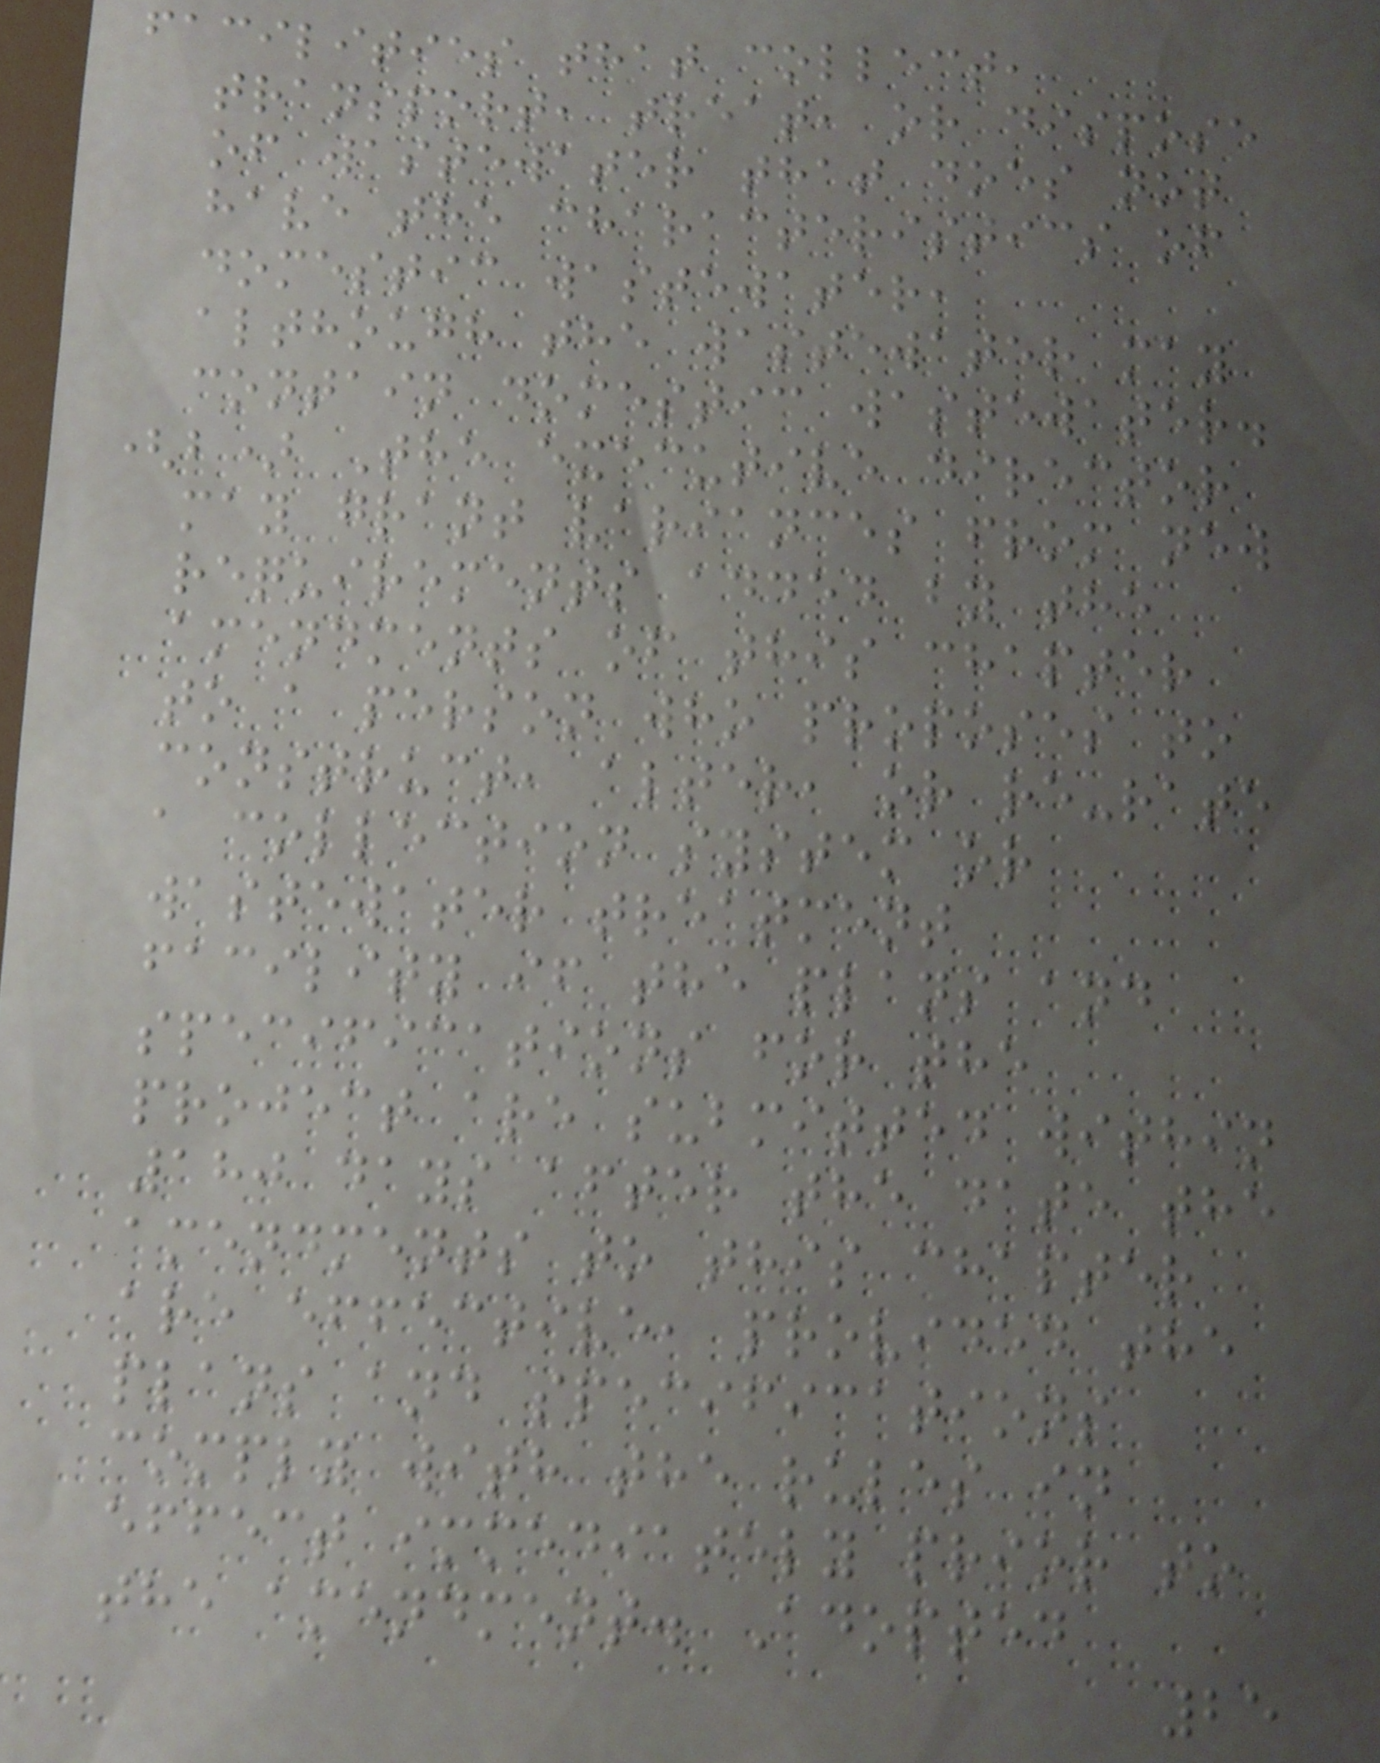facilities that collect,
transport, treat, or dispose
of wastewater that does not
have the characteristics of
domestic wastewater,
although the wastewater may
contain domestic wastewater.
(b) The executive director
may grant variances from new
requirements added by the
amendments of this chapter
to a person who proposes to
construct, alter, or re-rate
a collection system or
wastewater treatment
facility if the plans and
specifications for the
project are submitted within
180 days after the date the
amendments to this chapter
are effective, provided the
plans and specifications
comply with the rules in
effect immediately prior to
the amendment. Adopted
25
